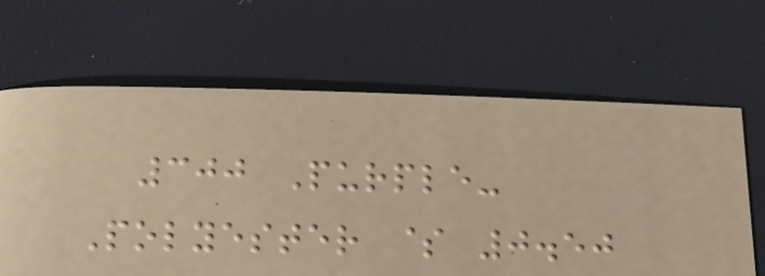300 Purple-
Polyester $ 0.50
